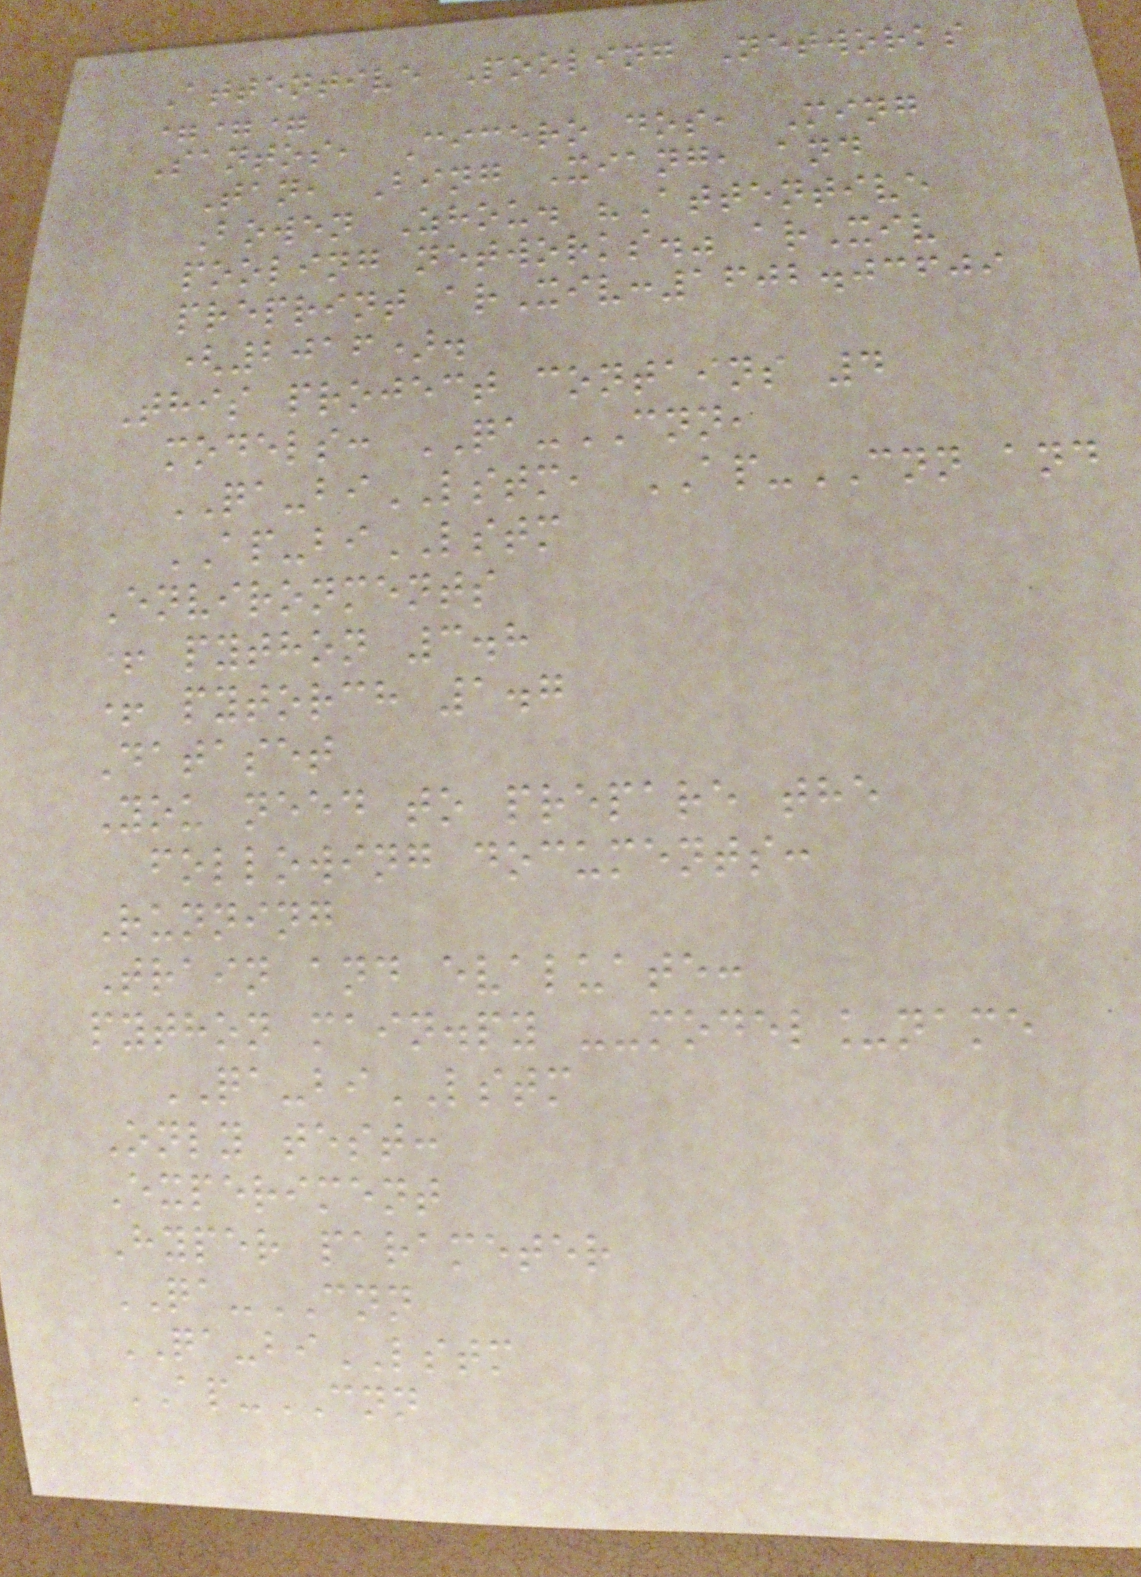Attentive Pooling Networks
===
Santos, Cicero dos, Ming
Tan, Bing Xiang, and
Bowen Zhou. "Attentive
pooling networks." arXiv
preprint arXiv:1602.03609
(2016).
This project contains 4
models: QA-CNN,
QA-biLSTM, AP-CNN and
AP-biLSTM
Environments
+ python 3.8
+ pytorch 1.7
Dataset
You need to prepare the
following documents:
Running
Train and evaluate:
python main.py --model_name
QA-biLSTM
Only test:
Experiment
Hyper parameter
QA-CNN
QA-biLSTM
AP-CNN
